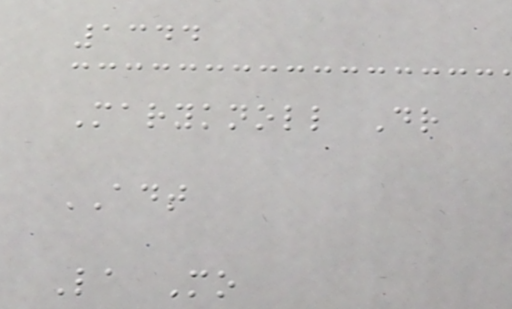1344
Maryknoll Dr
ADT
La Mo
